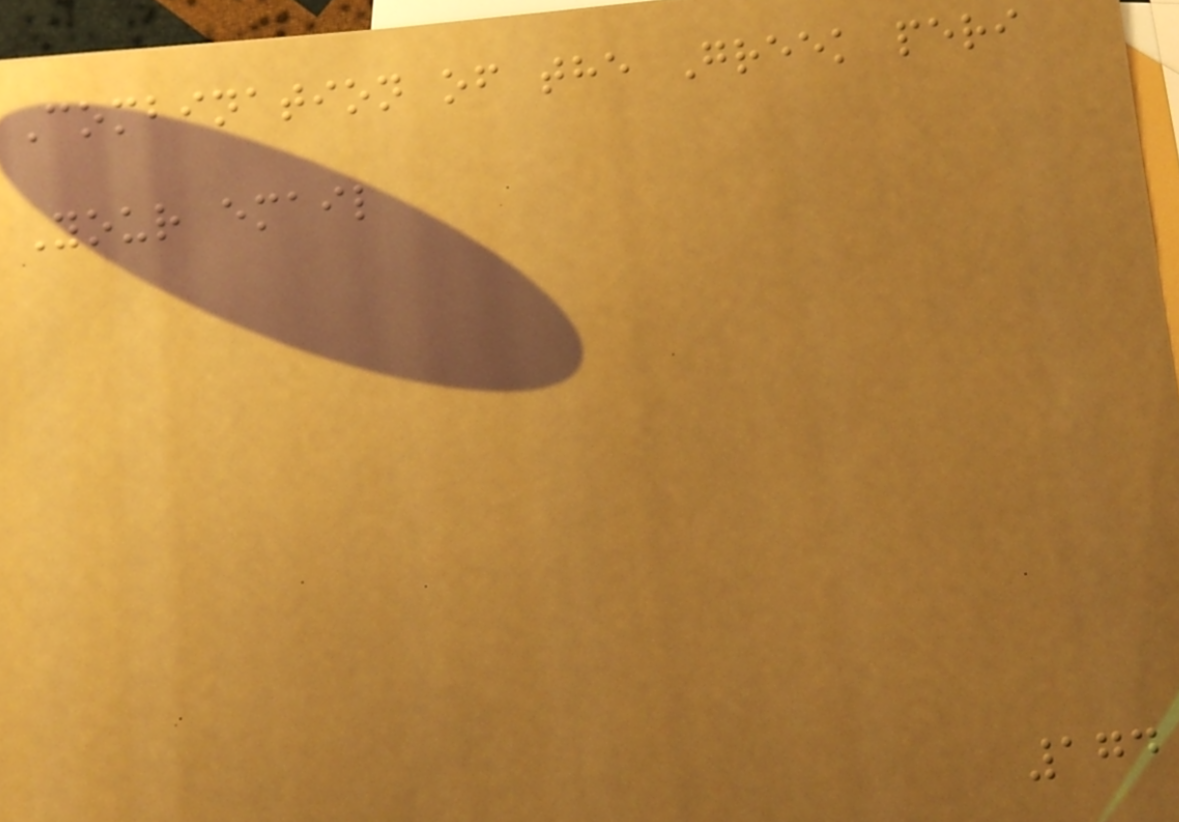Combination of the Greek peri
Your email
174
